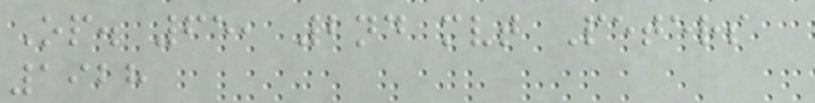Op. 65, 2nd mvt Peters
1928
